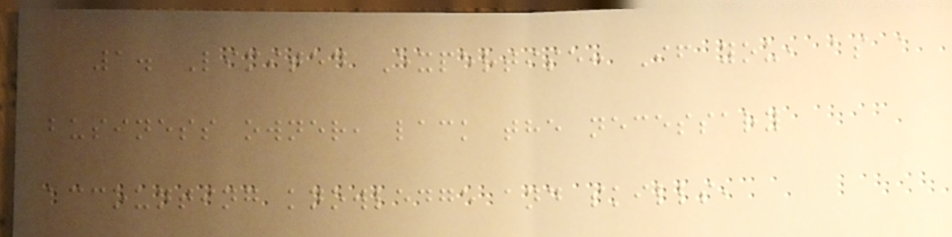1. Limited Expertise: If you, as a
business owner, lack the necessary
accounting knowledge and skills,
